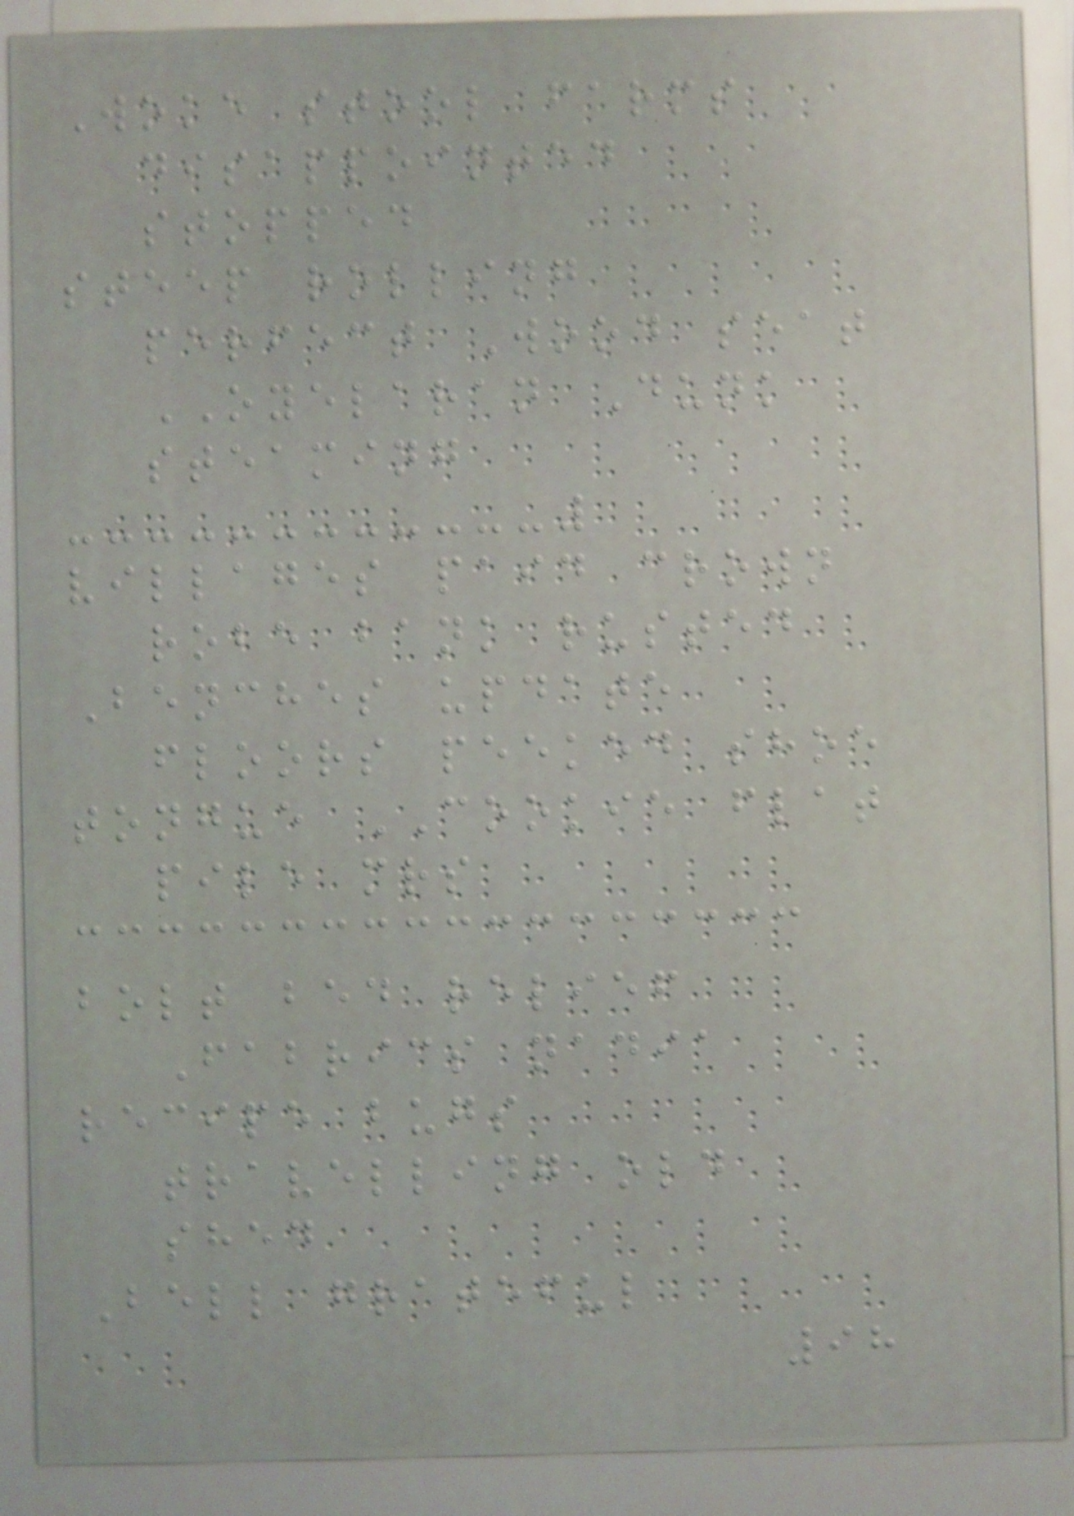Woke stool farms
disappointed
stopped
steep rolling
perfect Wood seat
OYELARAN Dunk
steaming
villages paid crown
robe bank rusted
Benches update
floors peeked shoe
tongue COOKIE flat
pile mrs
bolt bed relief
Fabrics nadia
recipe bugs
travelling old
shed
Bell grateful
98
